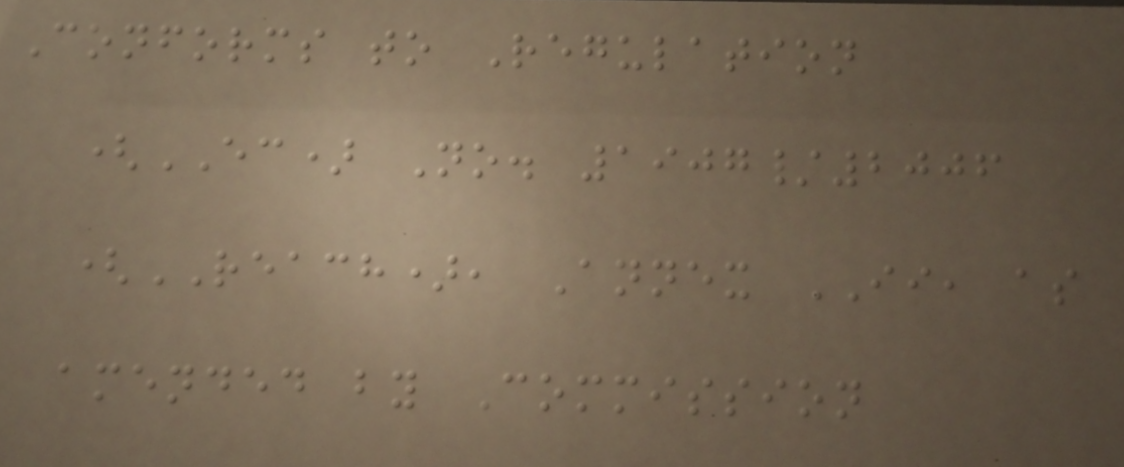Conforms to Regulation
(EC) No. 1907/2006
(REACH), Annex II, as
amended by Commission
